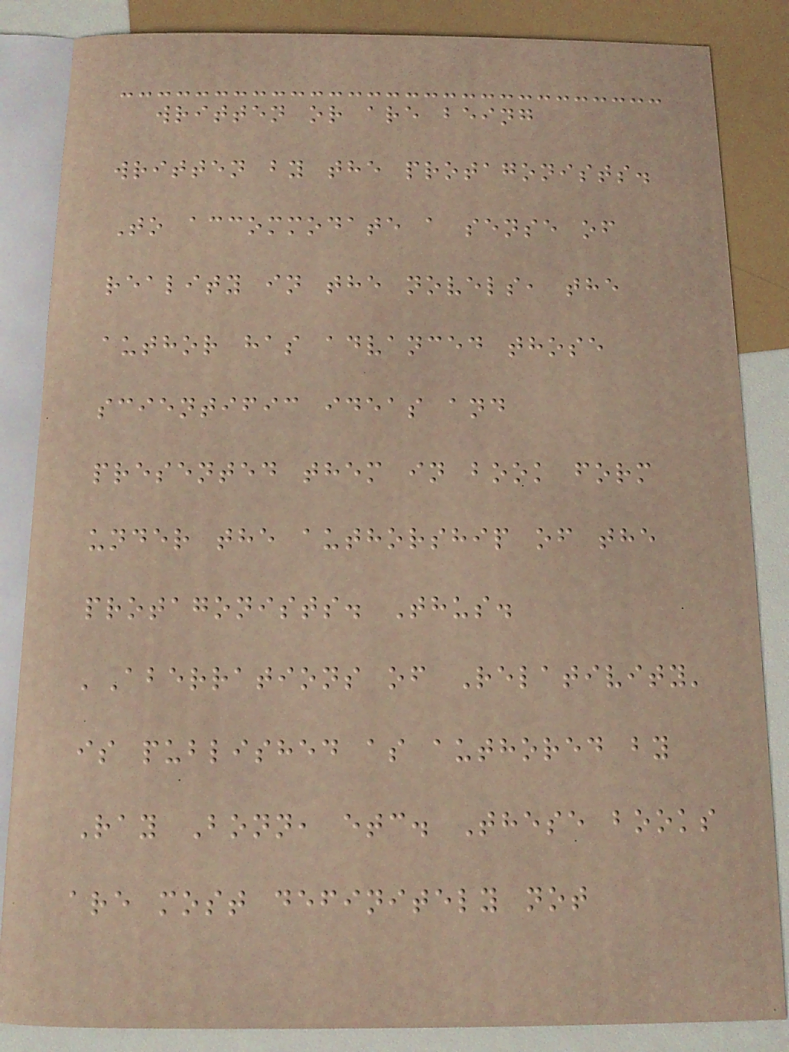written or are being
written by the protagonists.
To accommodate a sense of
reality in the novels, the
author has advanced those
scientific ideas and
presented them in book form
under the authorship of the
protagonists. Thus.
'Aberrations of Relativity'
is published as authored by
Ray Bonn, etc. These books
are most definitely not
